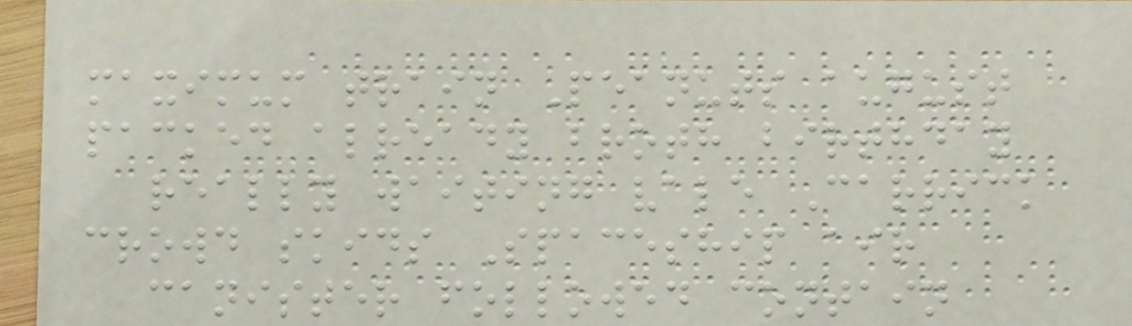maximum train Peanuts august
packed already broth birthday
really waiting vale Carrick
crowd skids Spaceship air
canister followed contain
